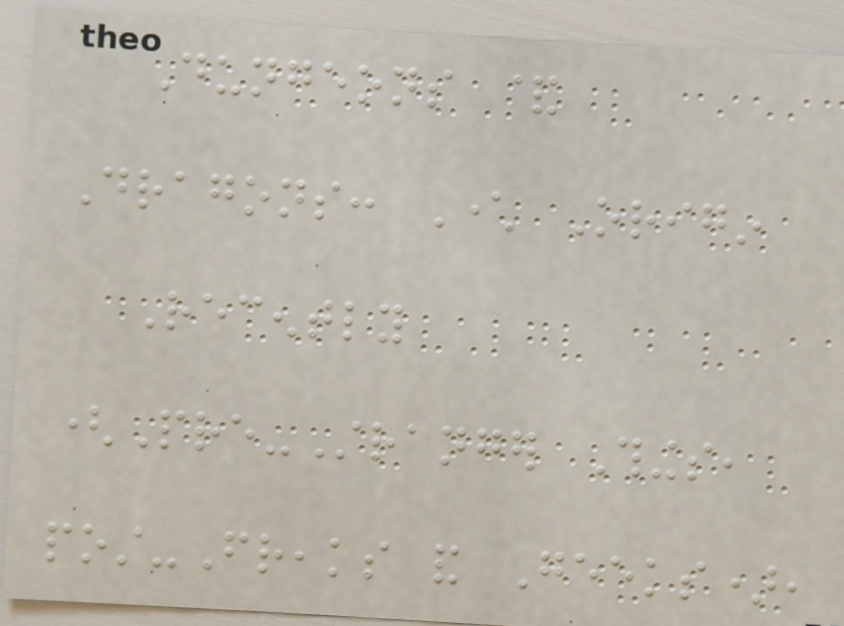Dungeons &
Dragons: Character Origin
Recently
(Pre-Stranger Things,
post-Freaks and Geeks),
